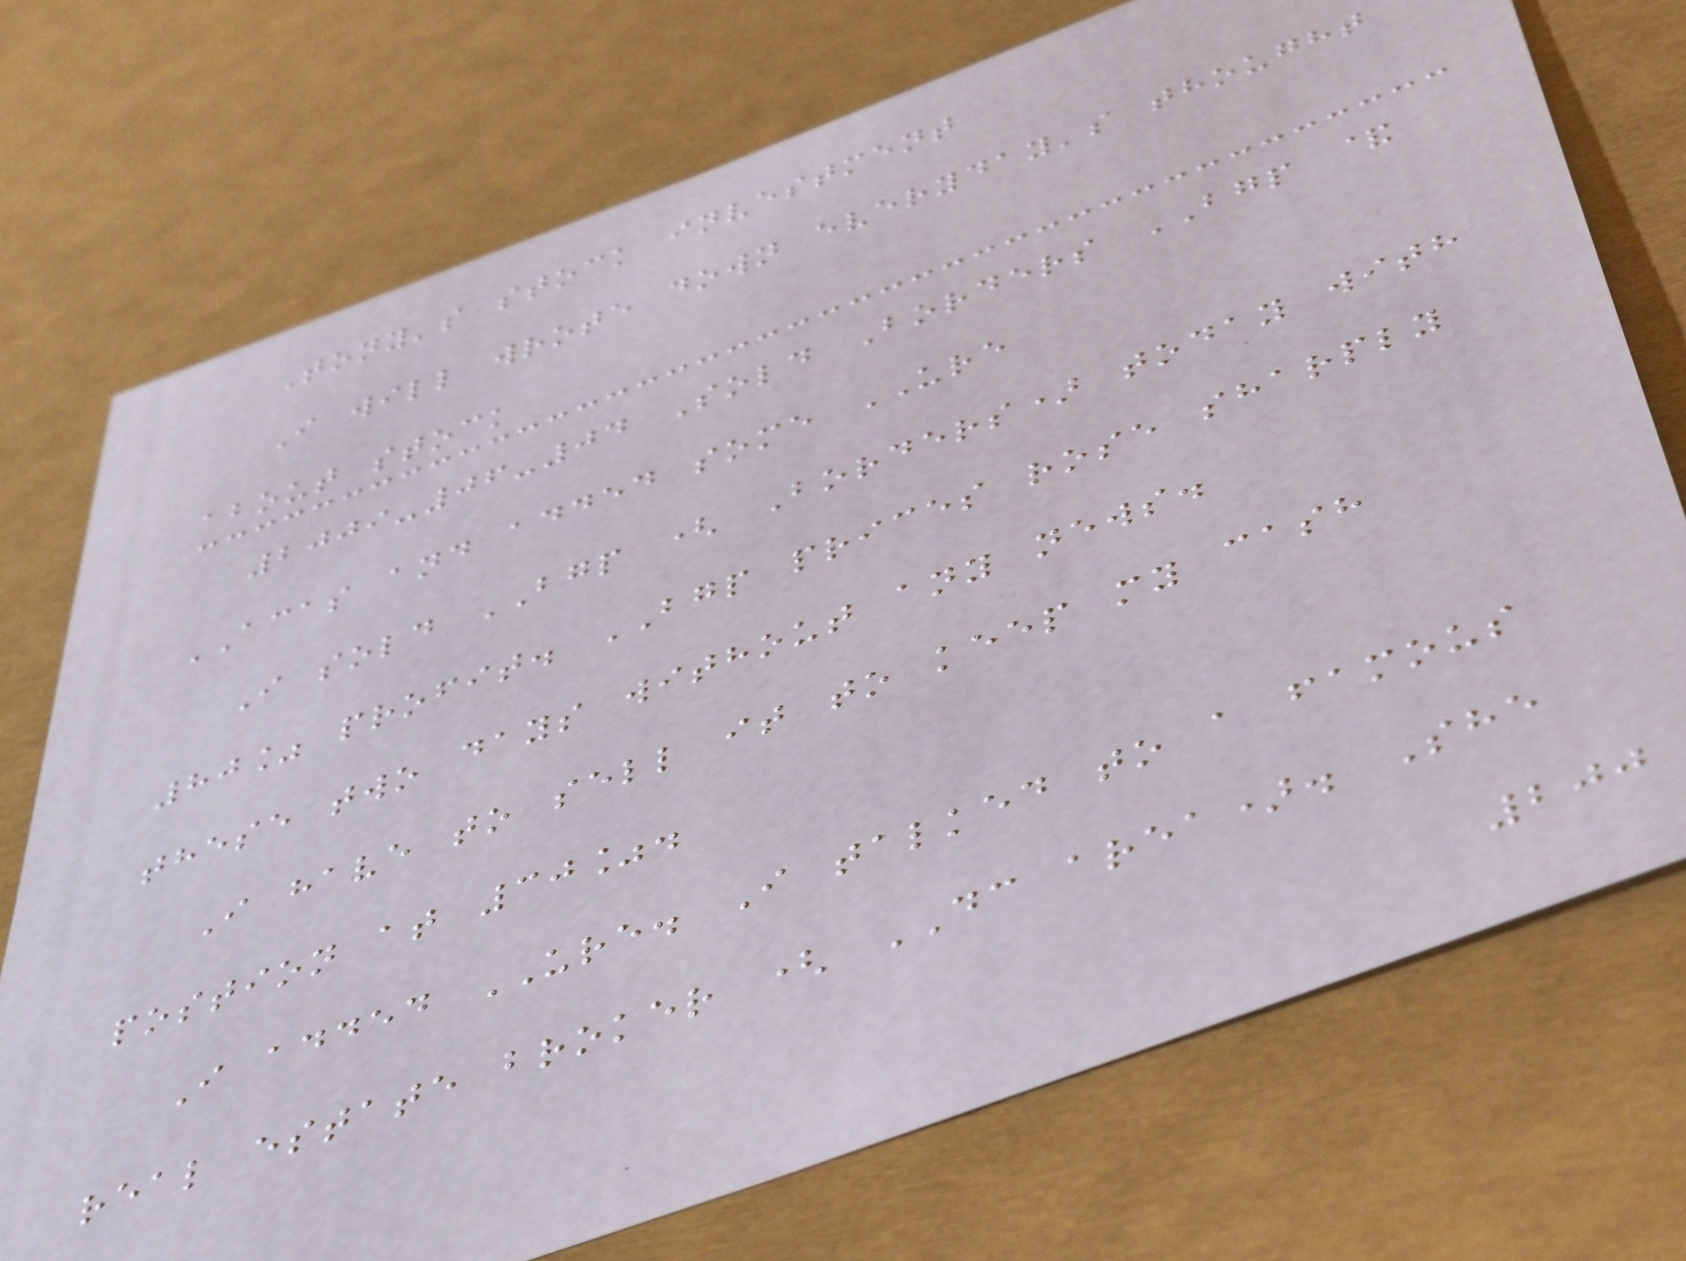Tony's stock investment
I will wrote down everyday's thought
about stock
2009-06-04 Sold Borders BGP &
ACAS and added some URE
I sold BGP ( Borders) today with
80% profit. BGP prices rose sharply
these two days without any news.
I have to sell it to keep my cash
postion at 30%.
I added URE. I talked to a famous
real estate broker ( DC area). She
200
